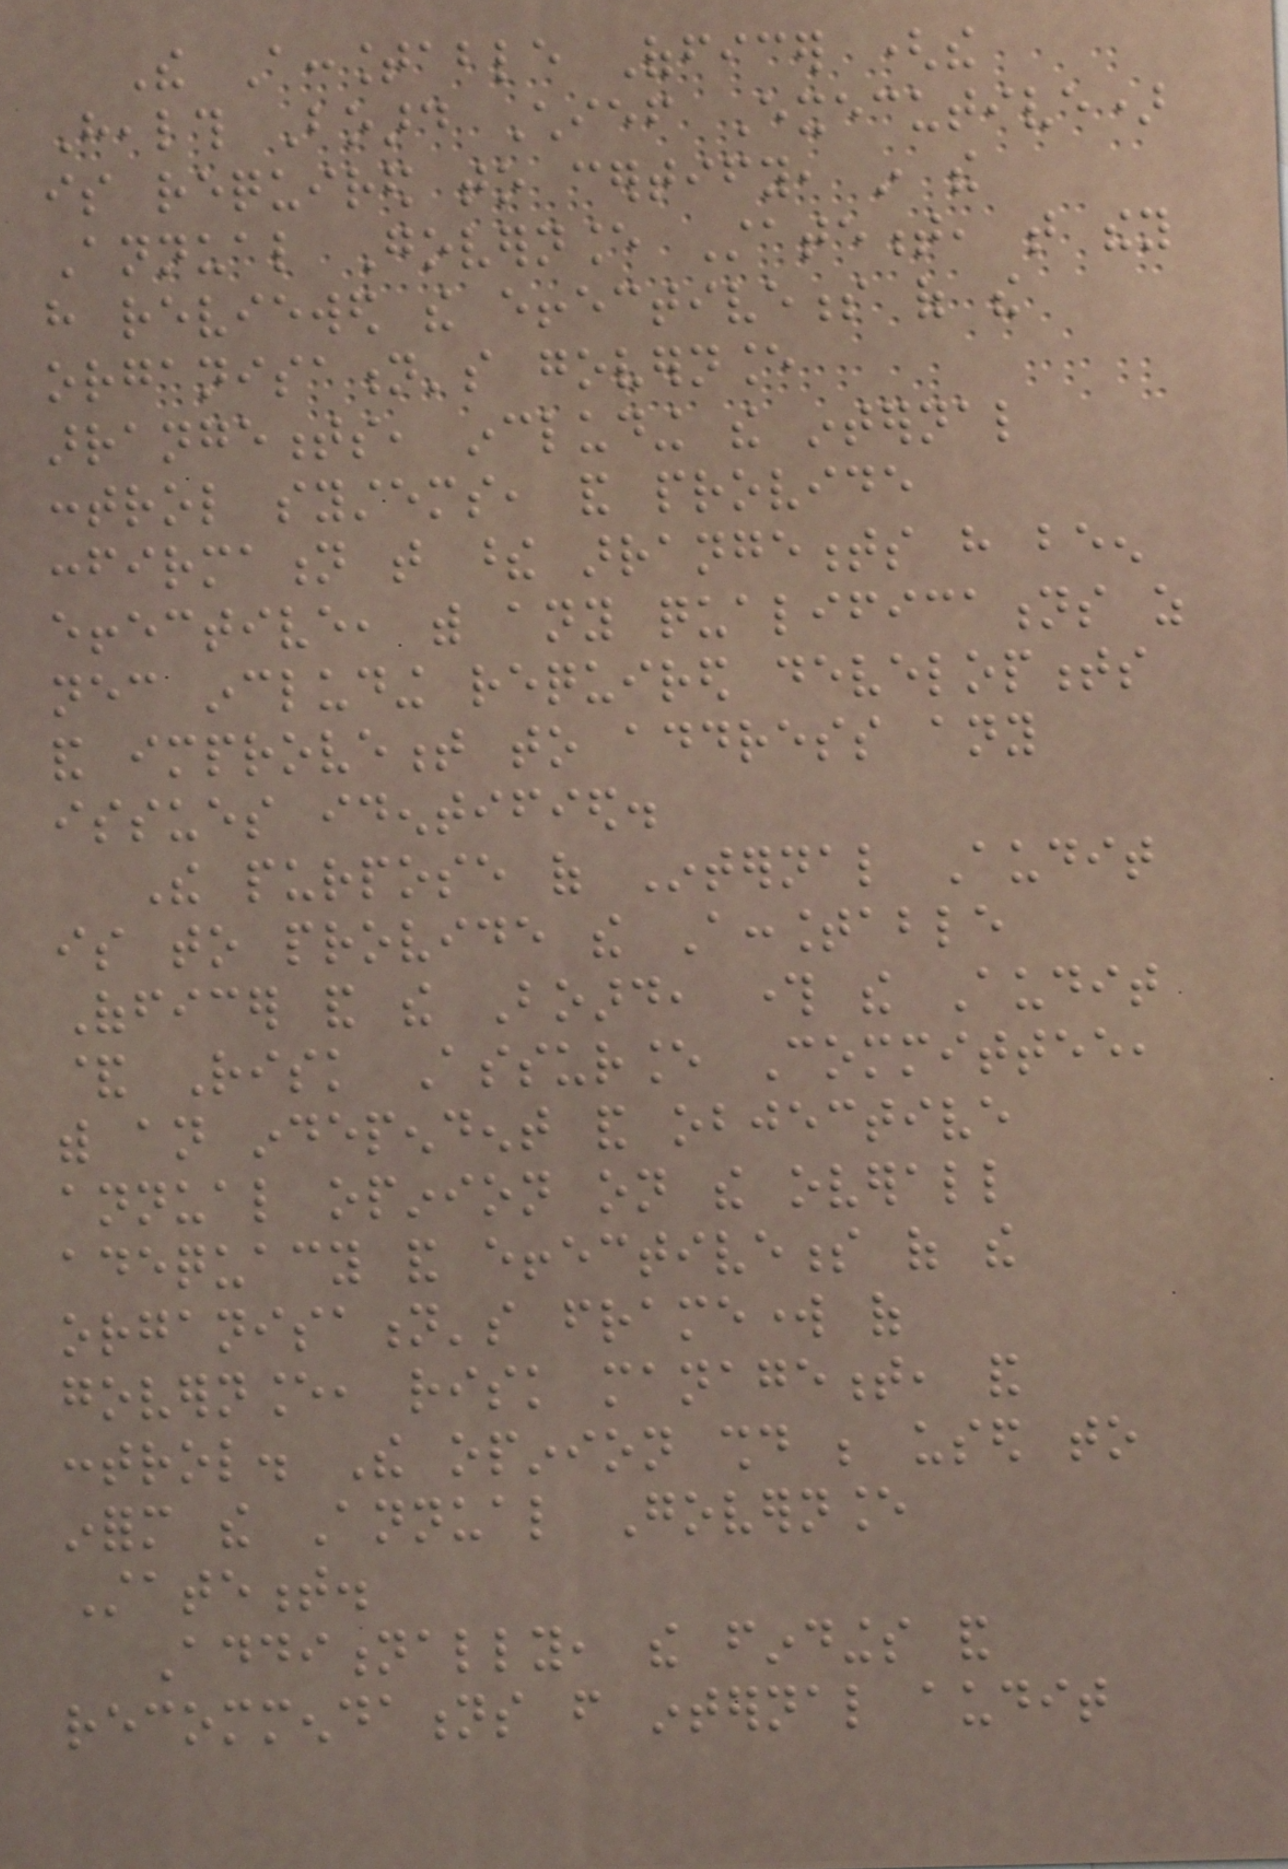The Accountable Officer (the
Health Board Chief Executive)
is required to certify, in the
Annual Governance Statement, that they
have reviewed the effectiveness of the
organisation's governance
arrangements, including the internal
control systems, and provide
confirmation that these arrangements have been
effective, with any qualifications as
necessary including required developments
and improvement to address any
issues identified.
The purpose of Internal Audit
is to provide the Accountable
Officer and the Board, through the Audit
& Risk Assurance Committee,
with an independent and objective
annual opinion on the overall
adequacy and effectiveness of the
organisation's framework of
governance, risk management, and
control. The opinion should be used to
inform the Annual Governance
Statement.
Additionally, the findings and
recommendations from internal audit
